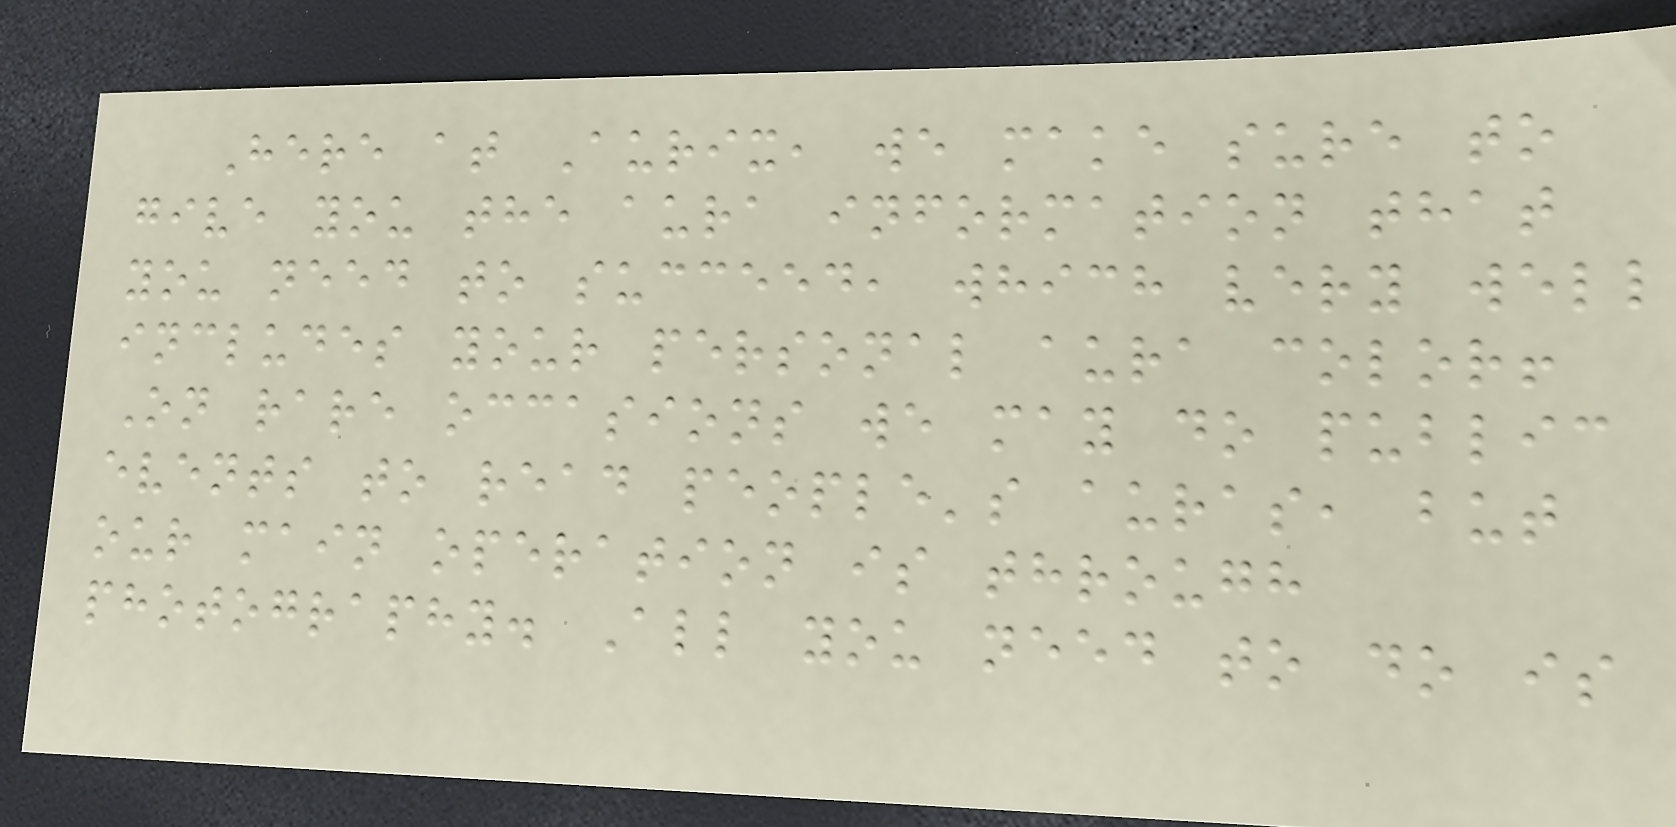Here at Aurix, we make sure to
give you the aura information that
you need to succeed, which very well
includes your personal aura color!
On rare occasions we may do public
events to read people's auras, but
our main operation is through
photography. All you need to do is
